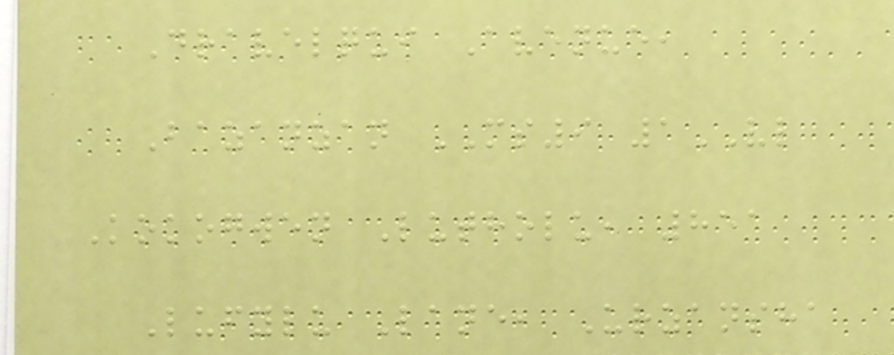Dravelqui Avenue,
Bazanzan MS9 1VL
Kokogwen Lutholu, 851
Lufylu Lane, Urzansha
